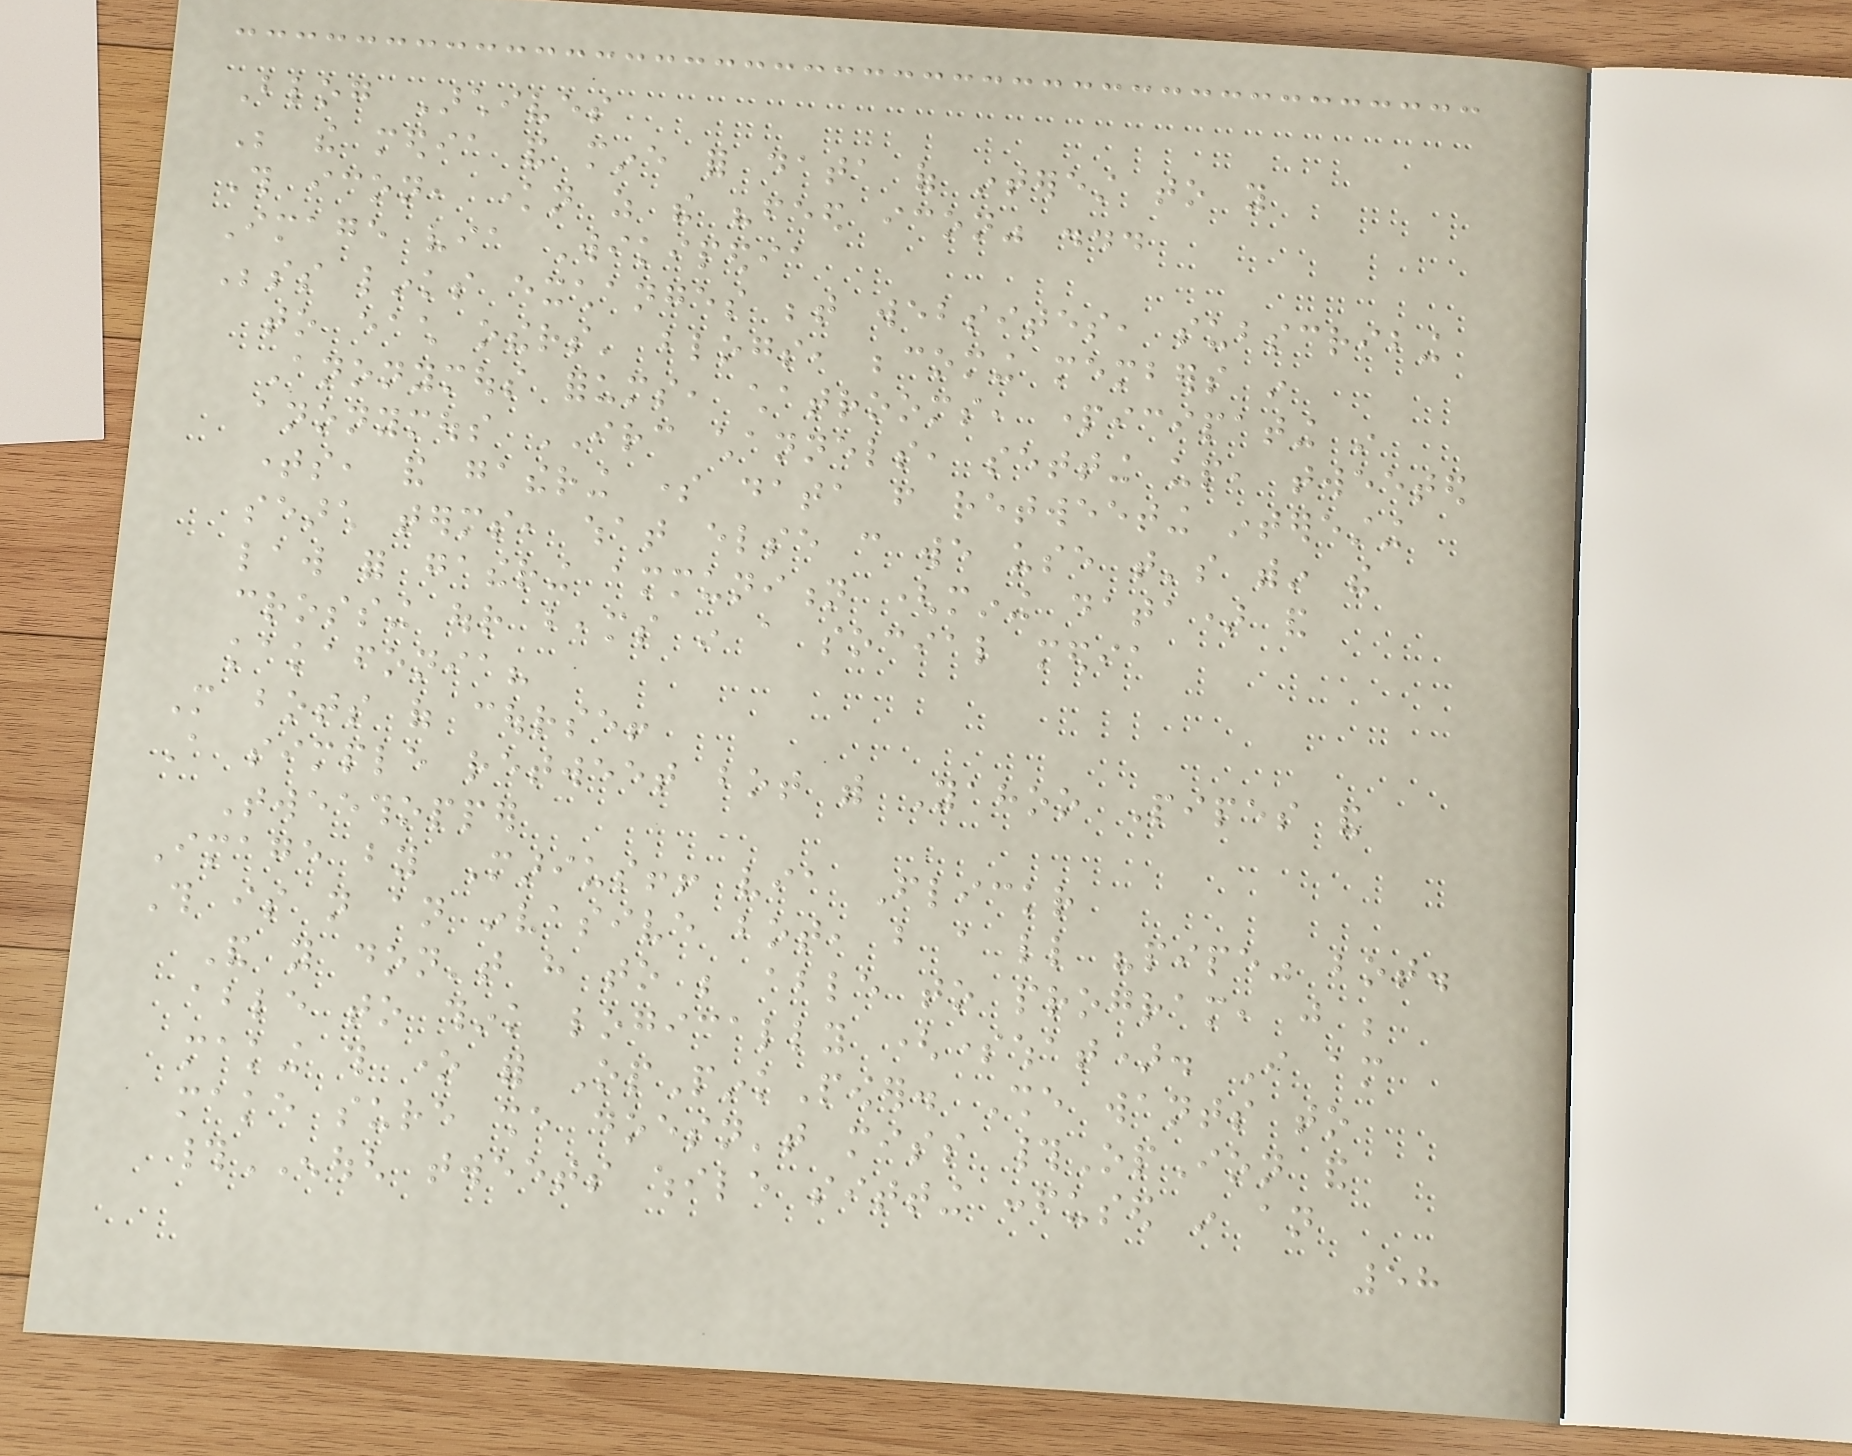Blog Archives
Be the media and mine for data of interest to you
This icon, known as the "feed icon" ...
Image via Wikipedia
Besides links exchanges between websites, subscribing
to each others' blogs, becoming members in
Anonymous forums, chatrooms, participating in
anonymous IRC channels, setting up, tweeted
times, and gathering some data from retweeting interesting
search terms, what else can we use that's within the
law for gathering ammunition (mining data) and
crossing our beams in a social media
kakafonia?
More bots of course!
A simple retweet bot with Yahoo Pipes and
Tweethopper
Image by Marius!! via Flickr
This is not an invasive bot, but a little "pipe" bot.
And you don't have to be able to program, just be
able to think logically (somewhat). I am
making this one for OpPinkPower. She wants to
make sure she doesn't miss #OpIon and
#ENOUGH tweets while sitting confused in an
58
